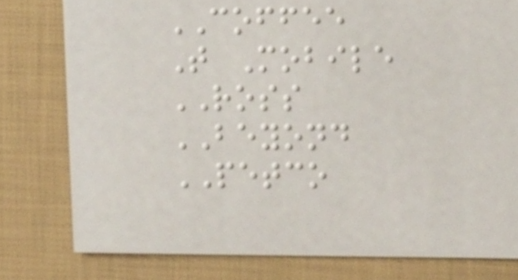COFFEE
T Mobile
ROSS
BEYOND
PETCO
